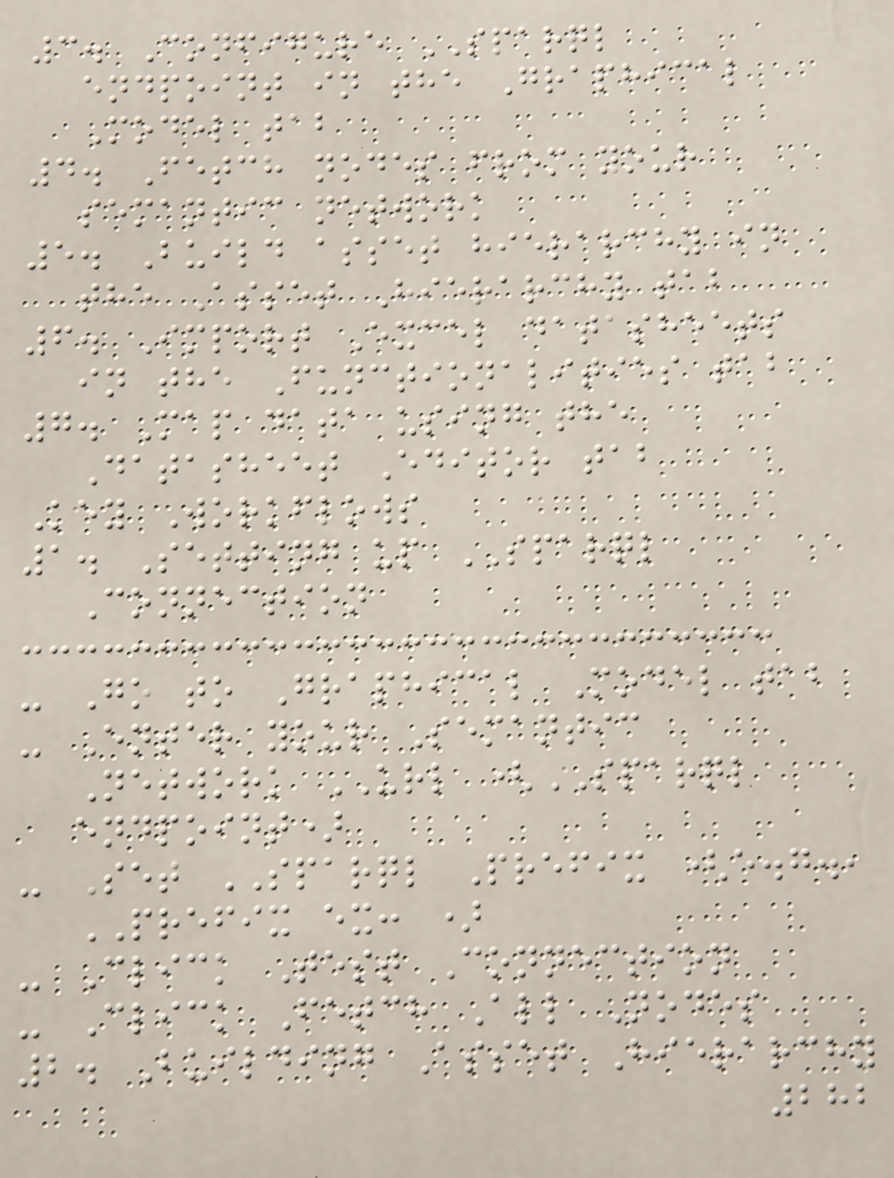3. Configure SPARQL
endpoint in the Graphical
Model tab
4. Fetch nodes from your
semantic network
5. Build asset hierarchy in
the Asset Hierarchy tab
6. Import Excel datasheets
in the Functionalities tab
7. Map data using the
Datasheet Editor tab
Key Workflows
1. Setting up SPARQL
Connection
- Go to Graphical Model tab
- Enter your Semantic
Network URL (SPARQL
endpoint)
- Set SPARQL Prefix (e.g.,
PREFIX ex: )
- Click Test Connection
- Click Fetch All Nodes
2. Building Asset Hierarchy
282
